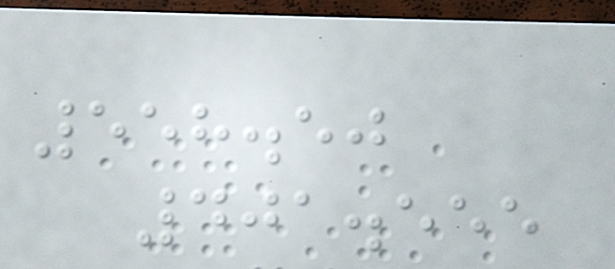558.50
401.555
